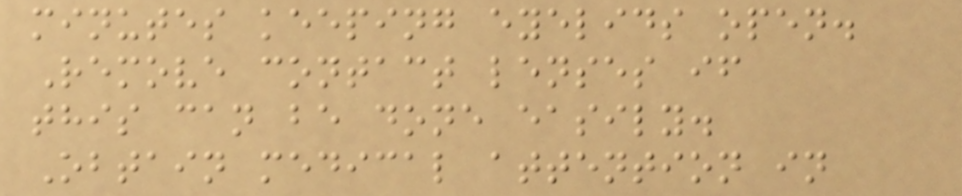minutes keeping eyelids open.
Remove contact lenses if
this can be done easily.
Obtain medical attention in
